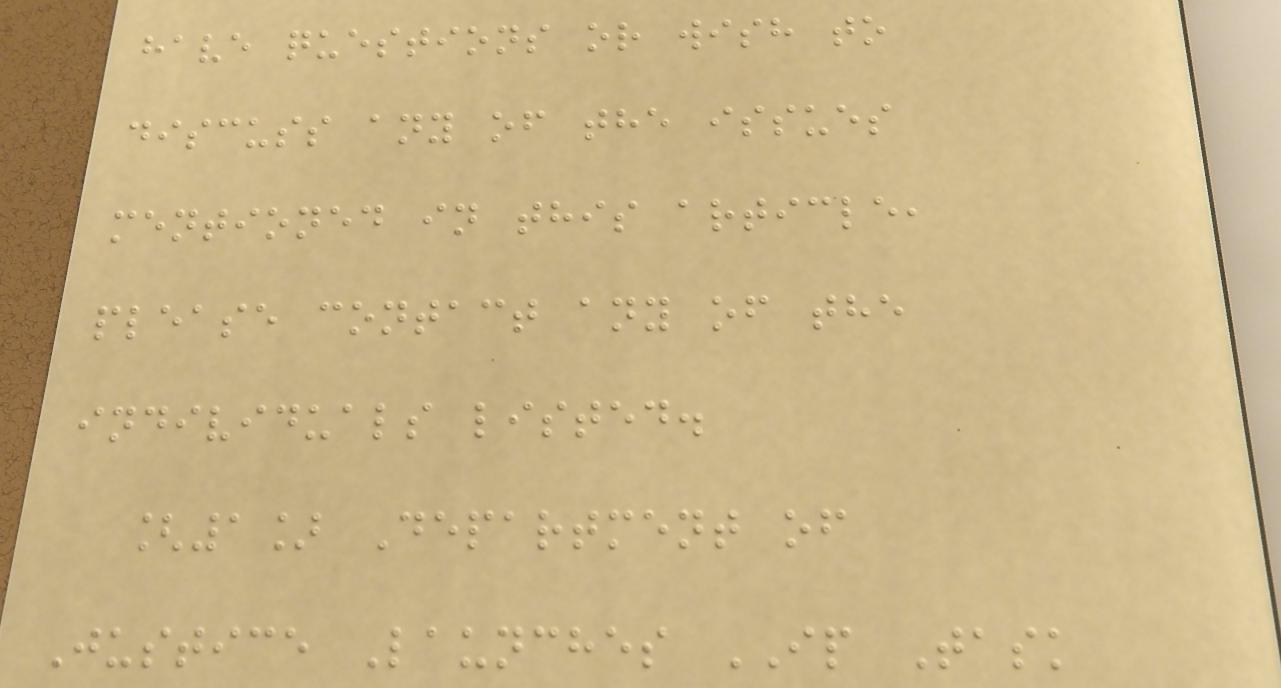have questions or wish to
discuss any of the issues
mentioned in this article,
please contact any of the
individuals listed.
[1] Department of
Justice Launches IP Task
